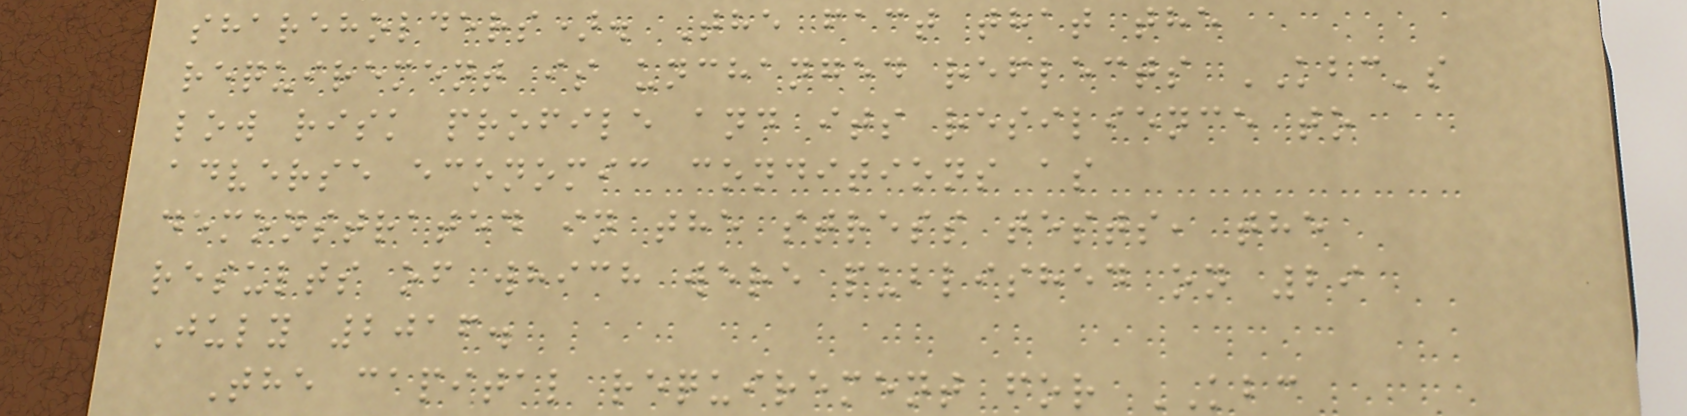shareholders). The fact that the
requirement is unchanged reflects KBC's
low risk profile and its resilience to
adverse economic conditions as
demonstrated in the stress tests, the
results of which were published on 29
July 2016.
The capital requirement for KBC
